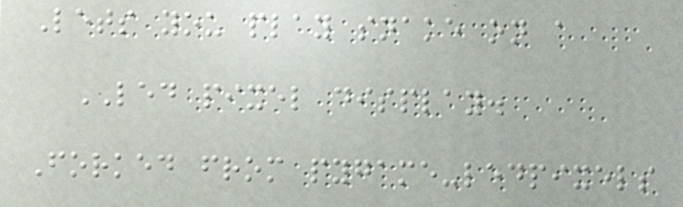Lets you play snake on a
LED pixel display.
Forked from pygame-ledpixels
